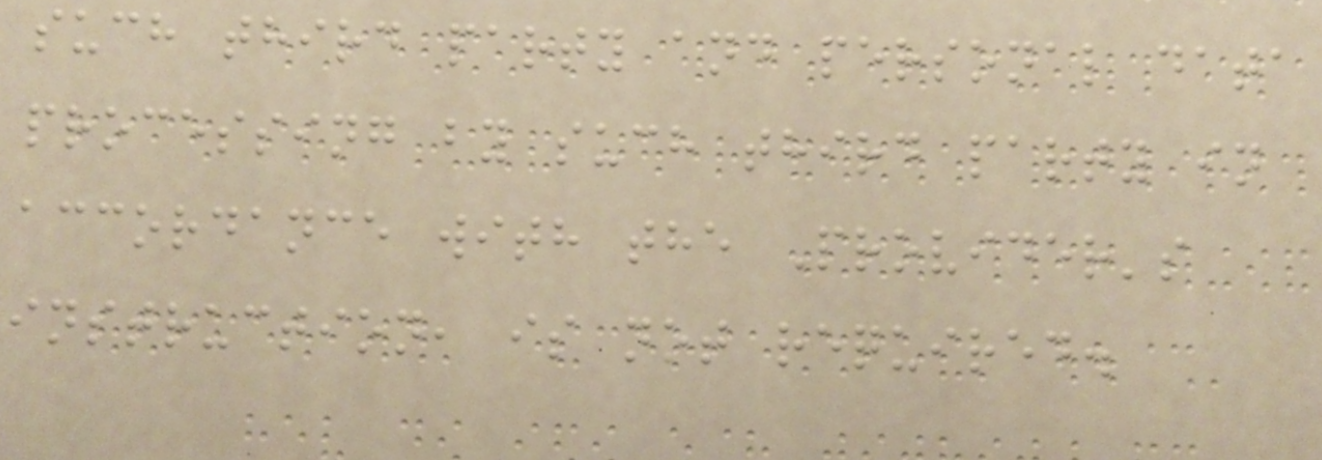such third party and personal data
processing by such third party in
accordance with the Provider's
instruction, is not required.
